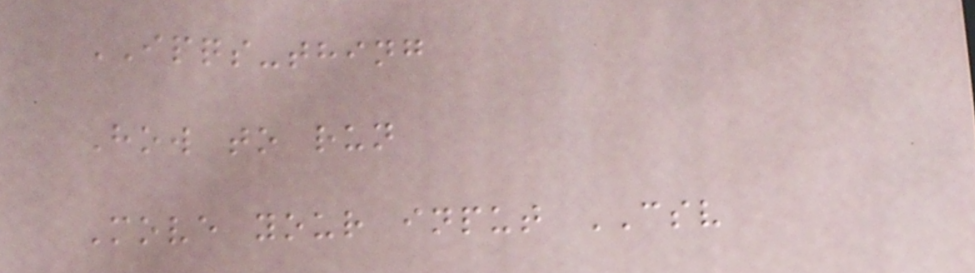IPQS-thing
How to run
Move your input CSV
